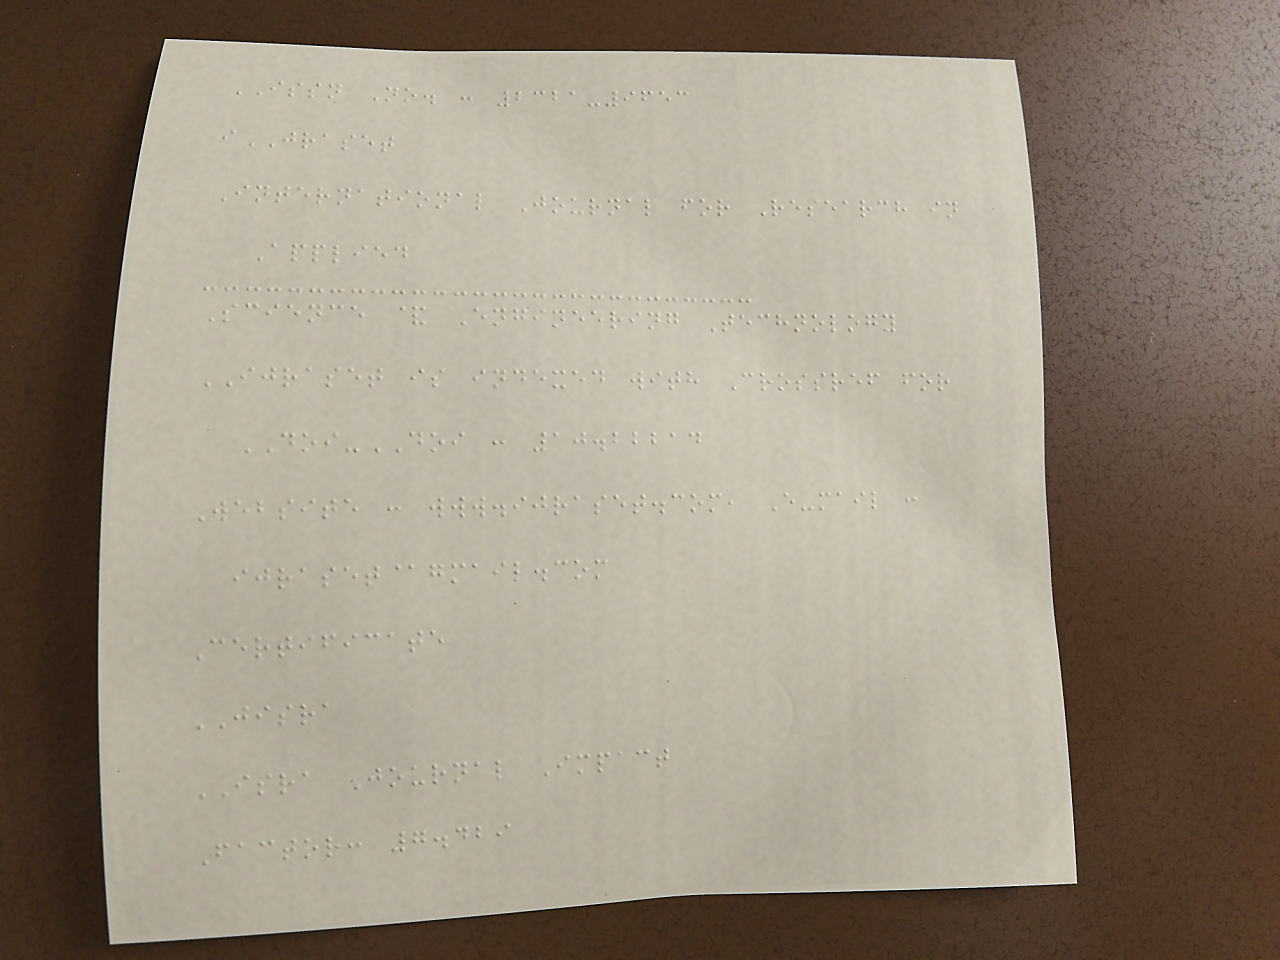ISSN No. : 2321-9653
iJRASET
International Journal for Research in
Applied
Science & Engineering Technology
IJRASET is indexed with Crossref for
DOI-DOI : 10.22214
Website : www.ijraset.com, E-mail :
ijraset@gmail.com
Certificate
JISRA
ISRA Journal Impact
Factor: 7.429
